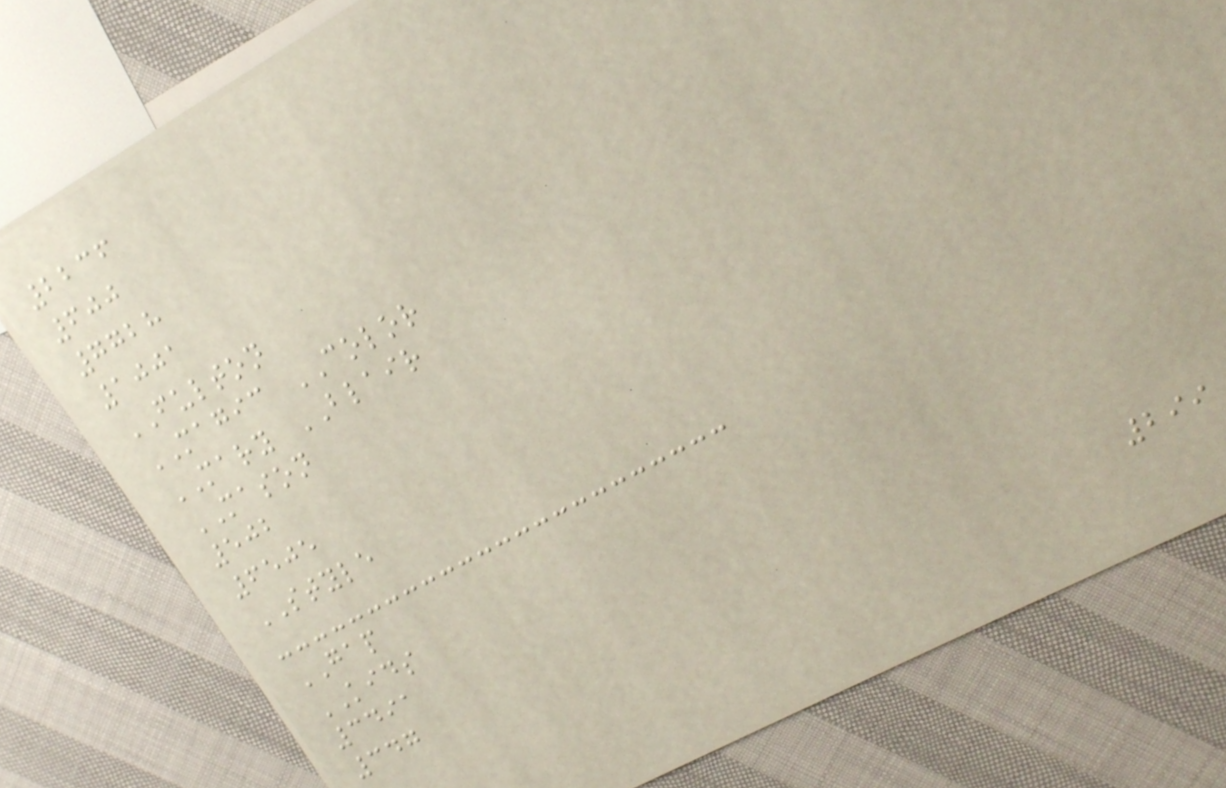2236
600
7728
1001
FULTON
MAGIC COLOR
MARY BLAIR
MASON
502
6505
STYLE
GAP
KIDS
3491
347
299
